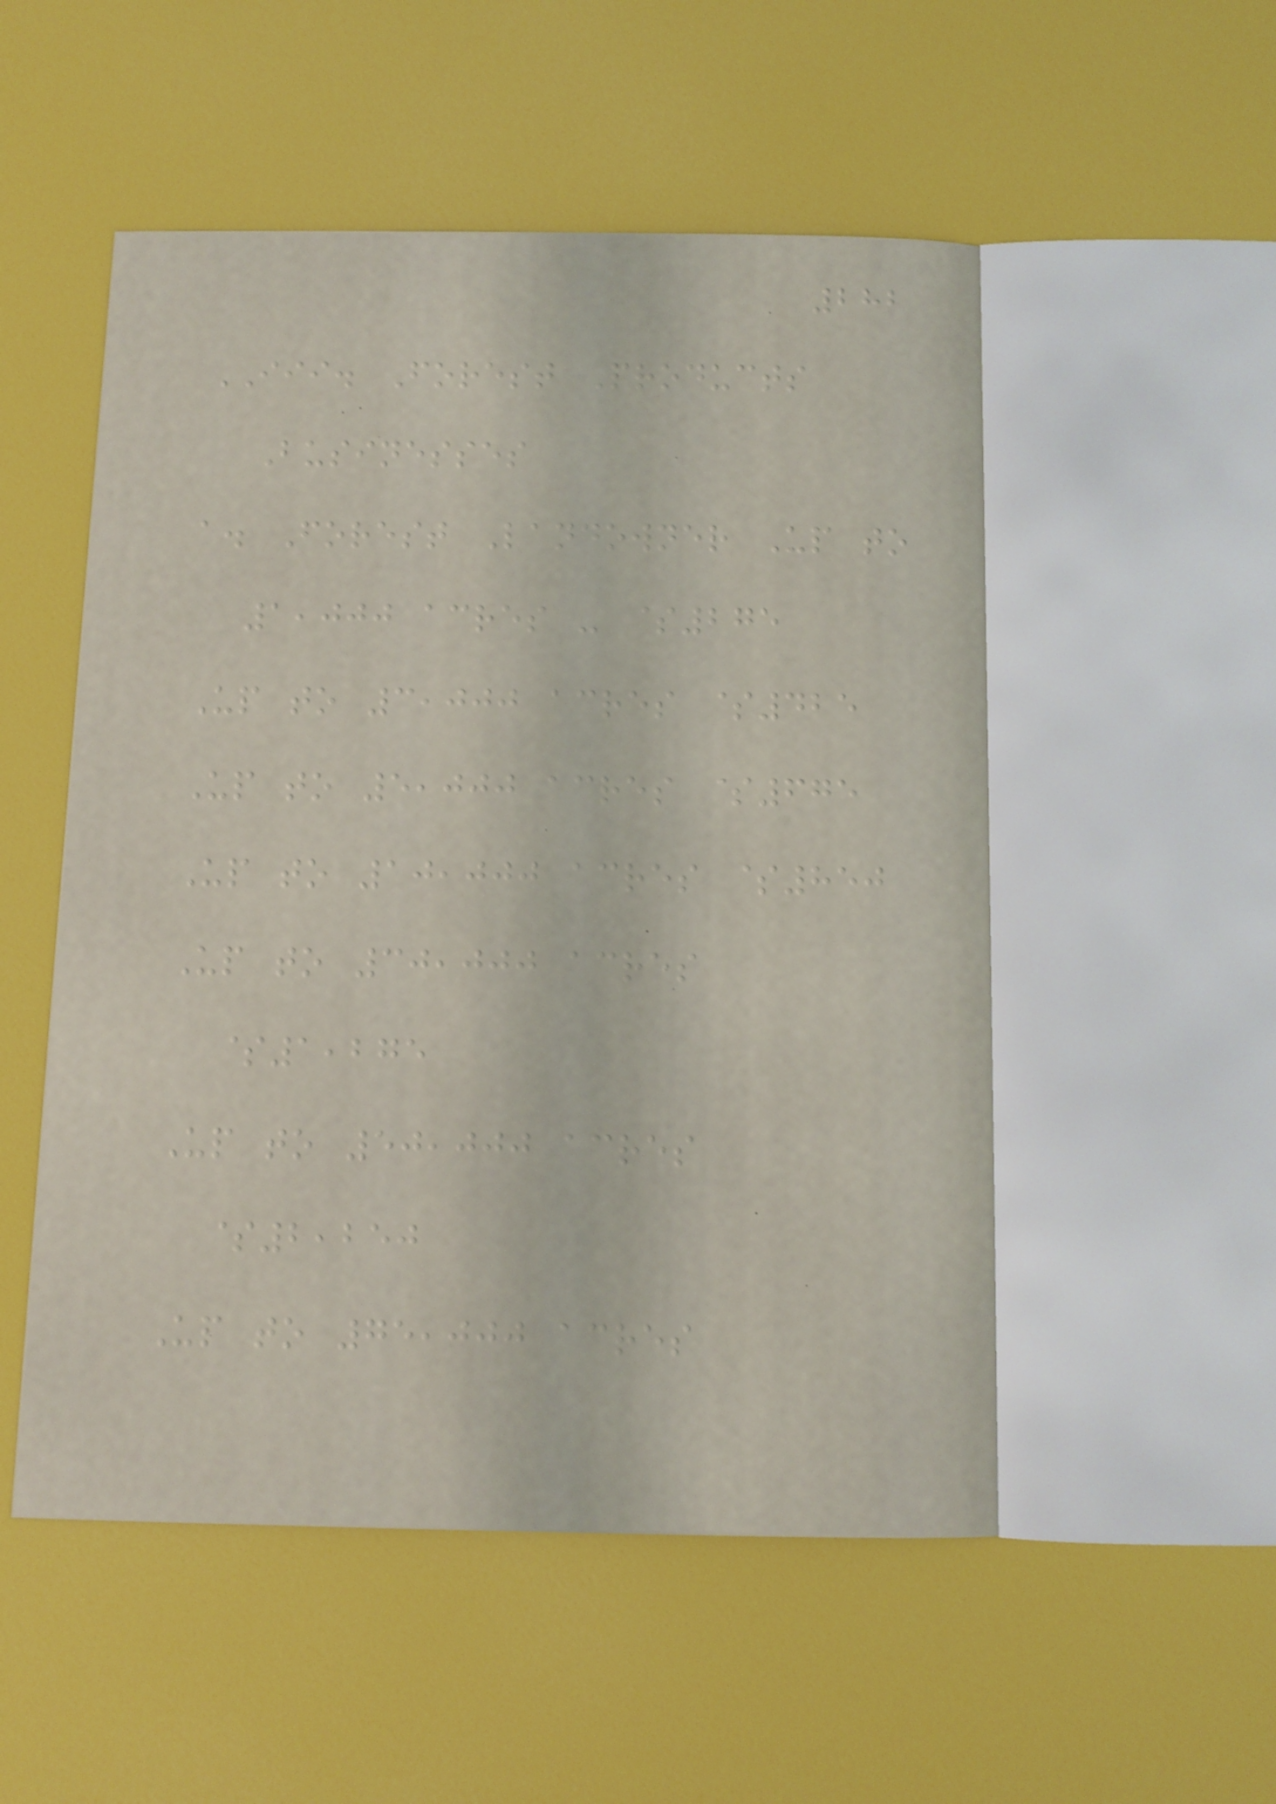282
III. Forest Products
Businesses
a. Forest Landowner Up to
1,000 acres - $275
Up to 3,000 acres $425
Up to 5,000 acres $675
Up to 10,000 acres $850
Up to 30,000 acres
$1,275
Up to 50,000 acres
$2,250
Up to 75,000 acres
